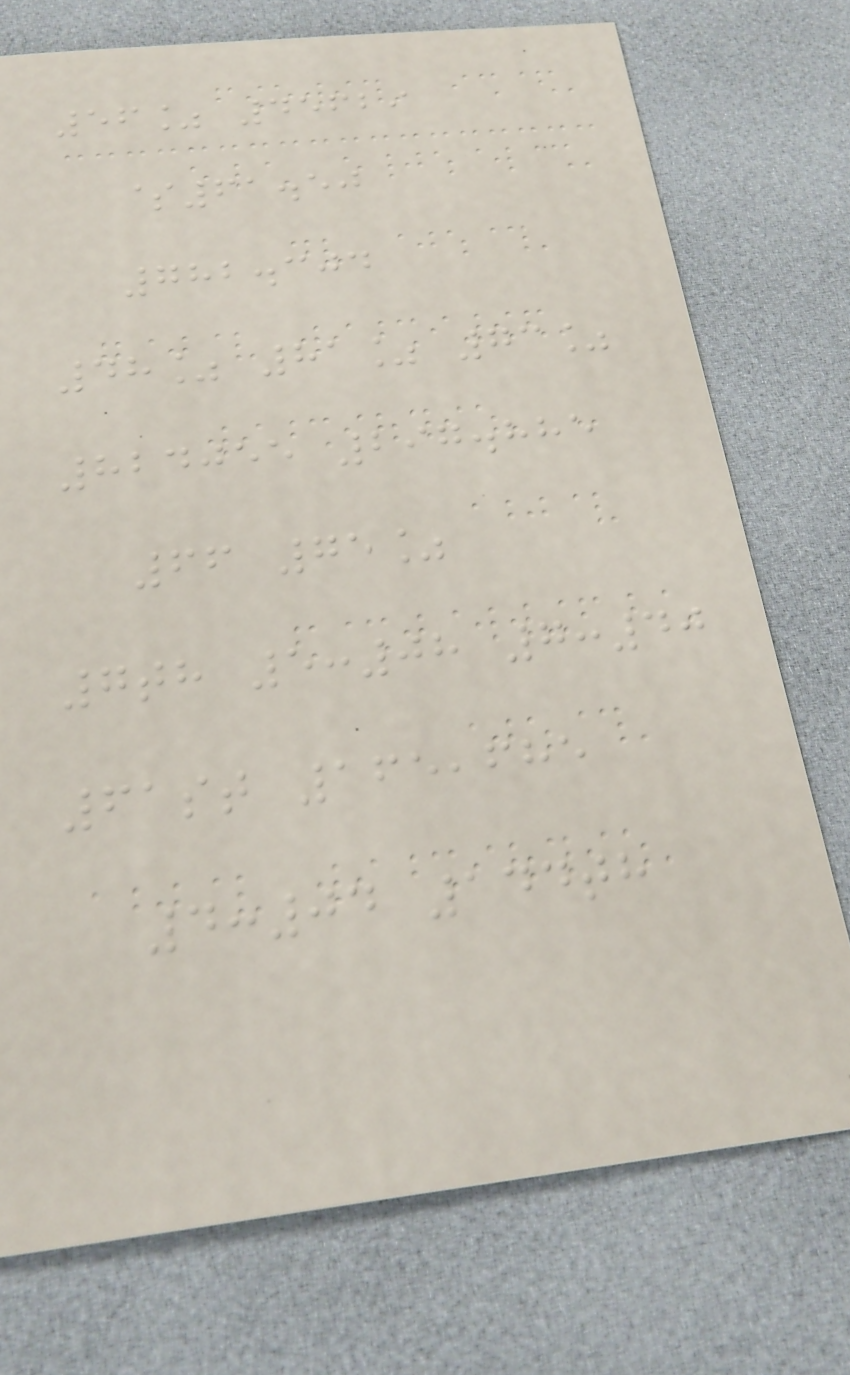56% 45629
$61.50
782.304
48% 81% 73%
824055 297.885
66 75%
7th 5:08 7:40
61st 165,685
4:04 144th
